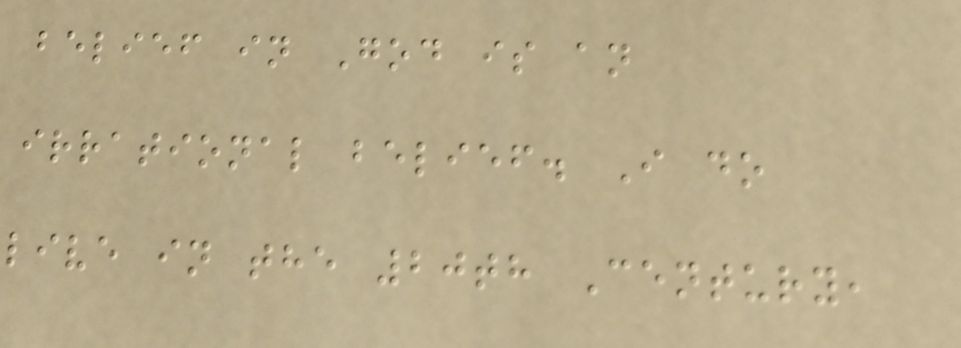belief in God is an
irrational belief. I do
live in the 20th Century,
